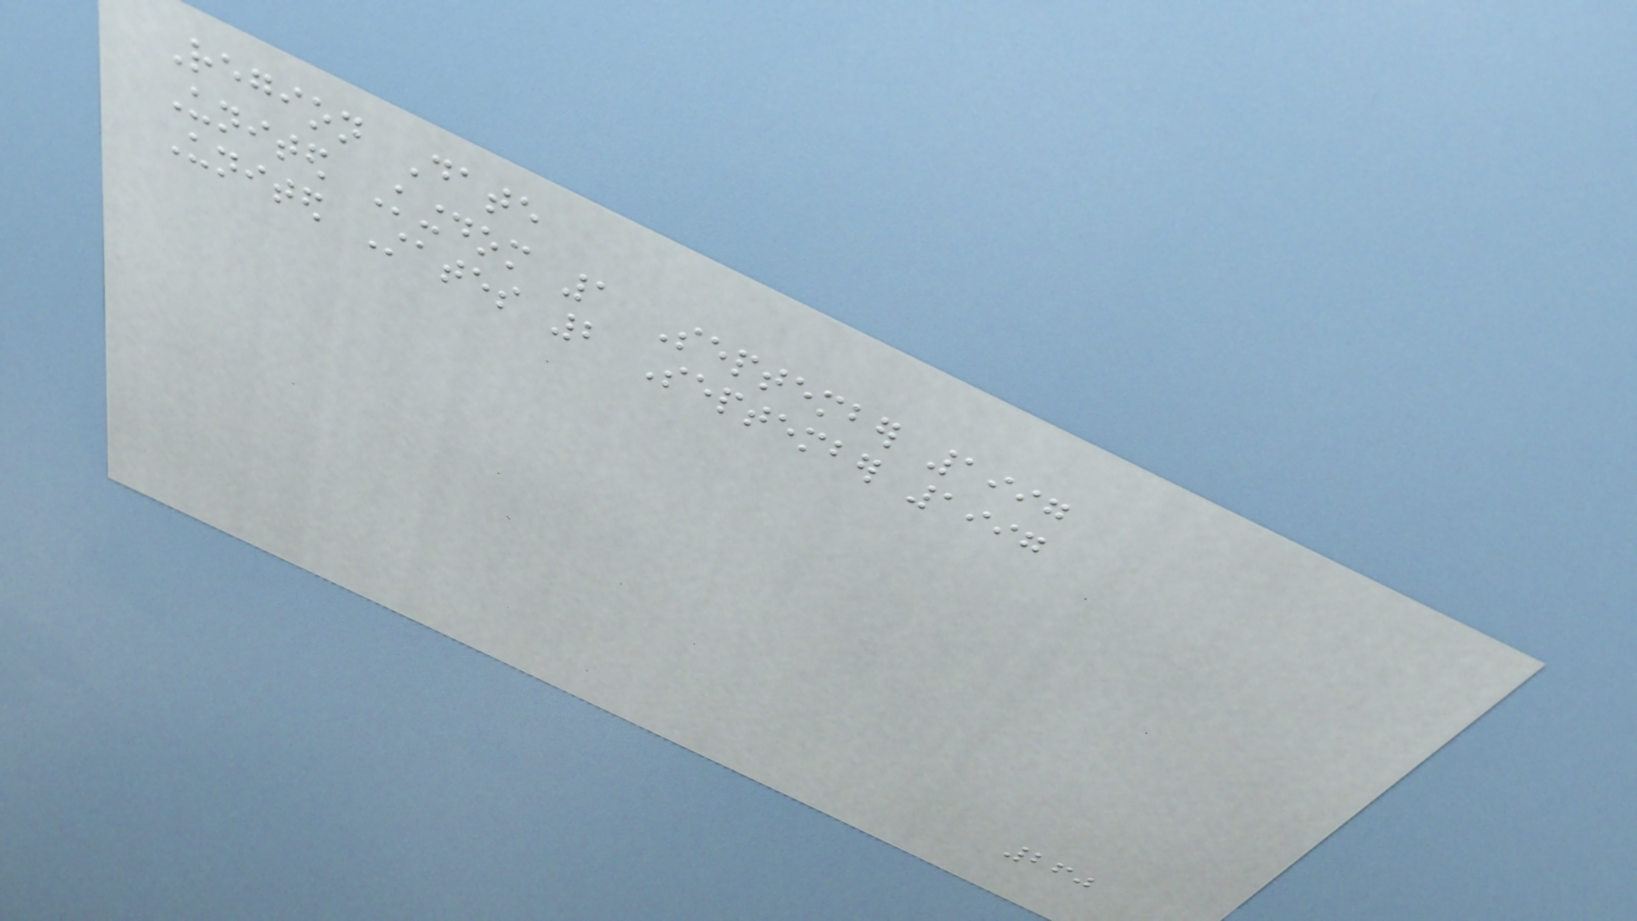Region Date
United Kingdom 1 September 1997
United States 2 September 1997
260
